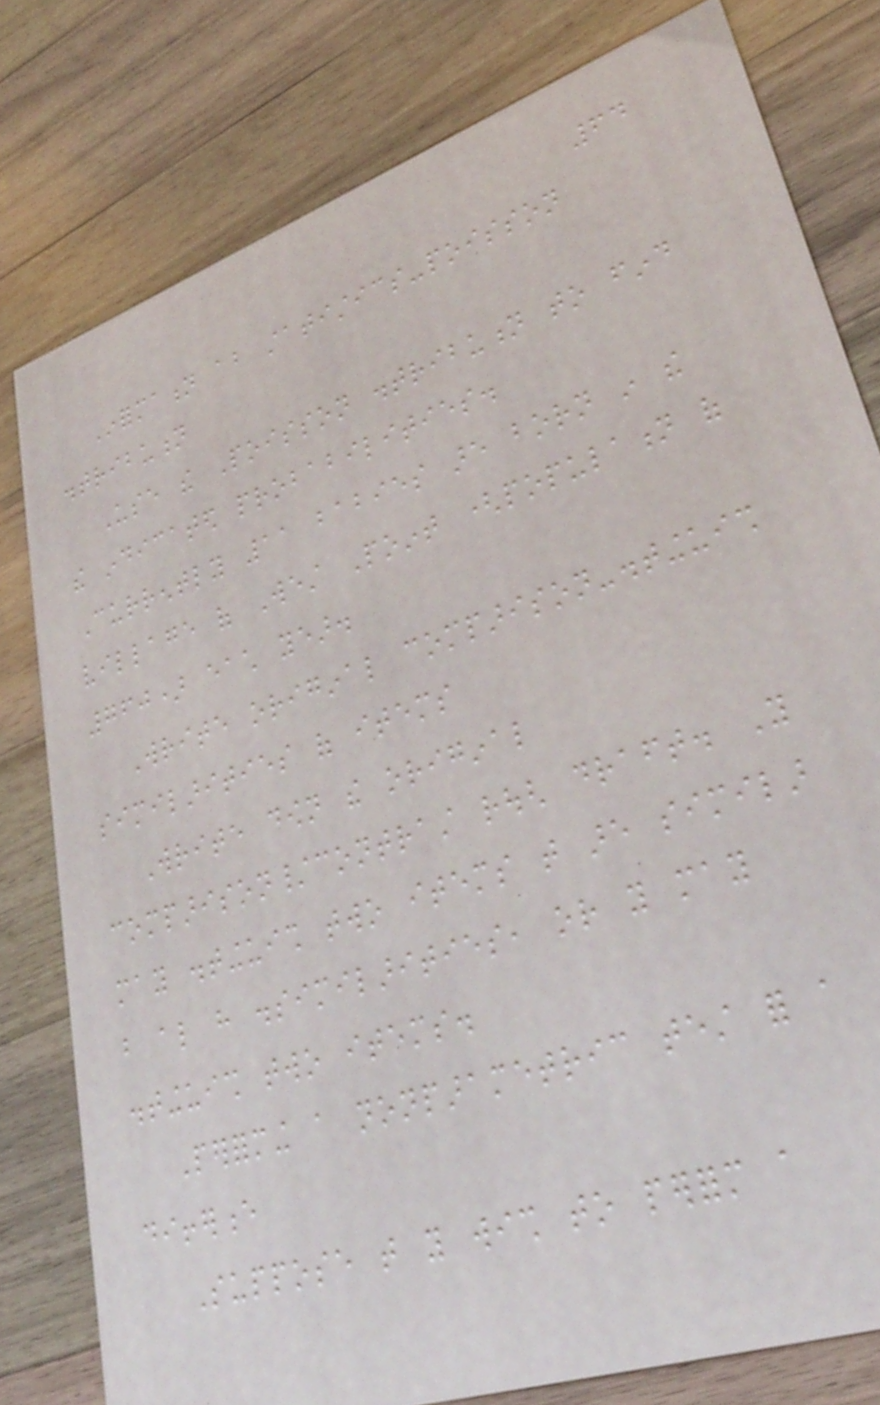64
Information about statistics-poisson
distribution
Use the Poisson distribution to find
the indicated probabilities.
Currently 11 babies are born in the
village of West Point (population of
760) each year.
Write original comparison-distinguish
similarities of items
Write down the original
comparison/contrast rough draft. You
may distinguish two items that are similar
but also have dissimilarities, or you may
distinguish two items.
Performing a nonparametric test for a
difference
Suppose that you wish to perform a
